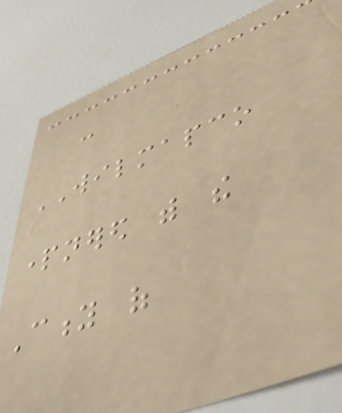-
WILMAPCO
partnered with the
City of
